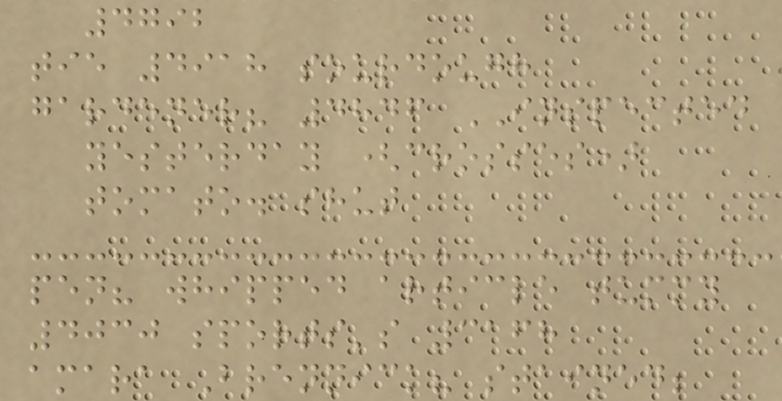4792
tie 4918 sourdough
gardener? 4846 INSPECTED
yesterday (crosses)
tomato. shut
pen? whipped article tummy
4030 sports's 3168
amara Brennick? stained;
